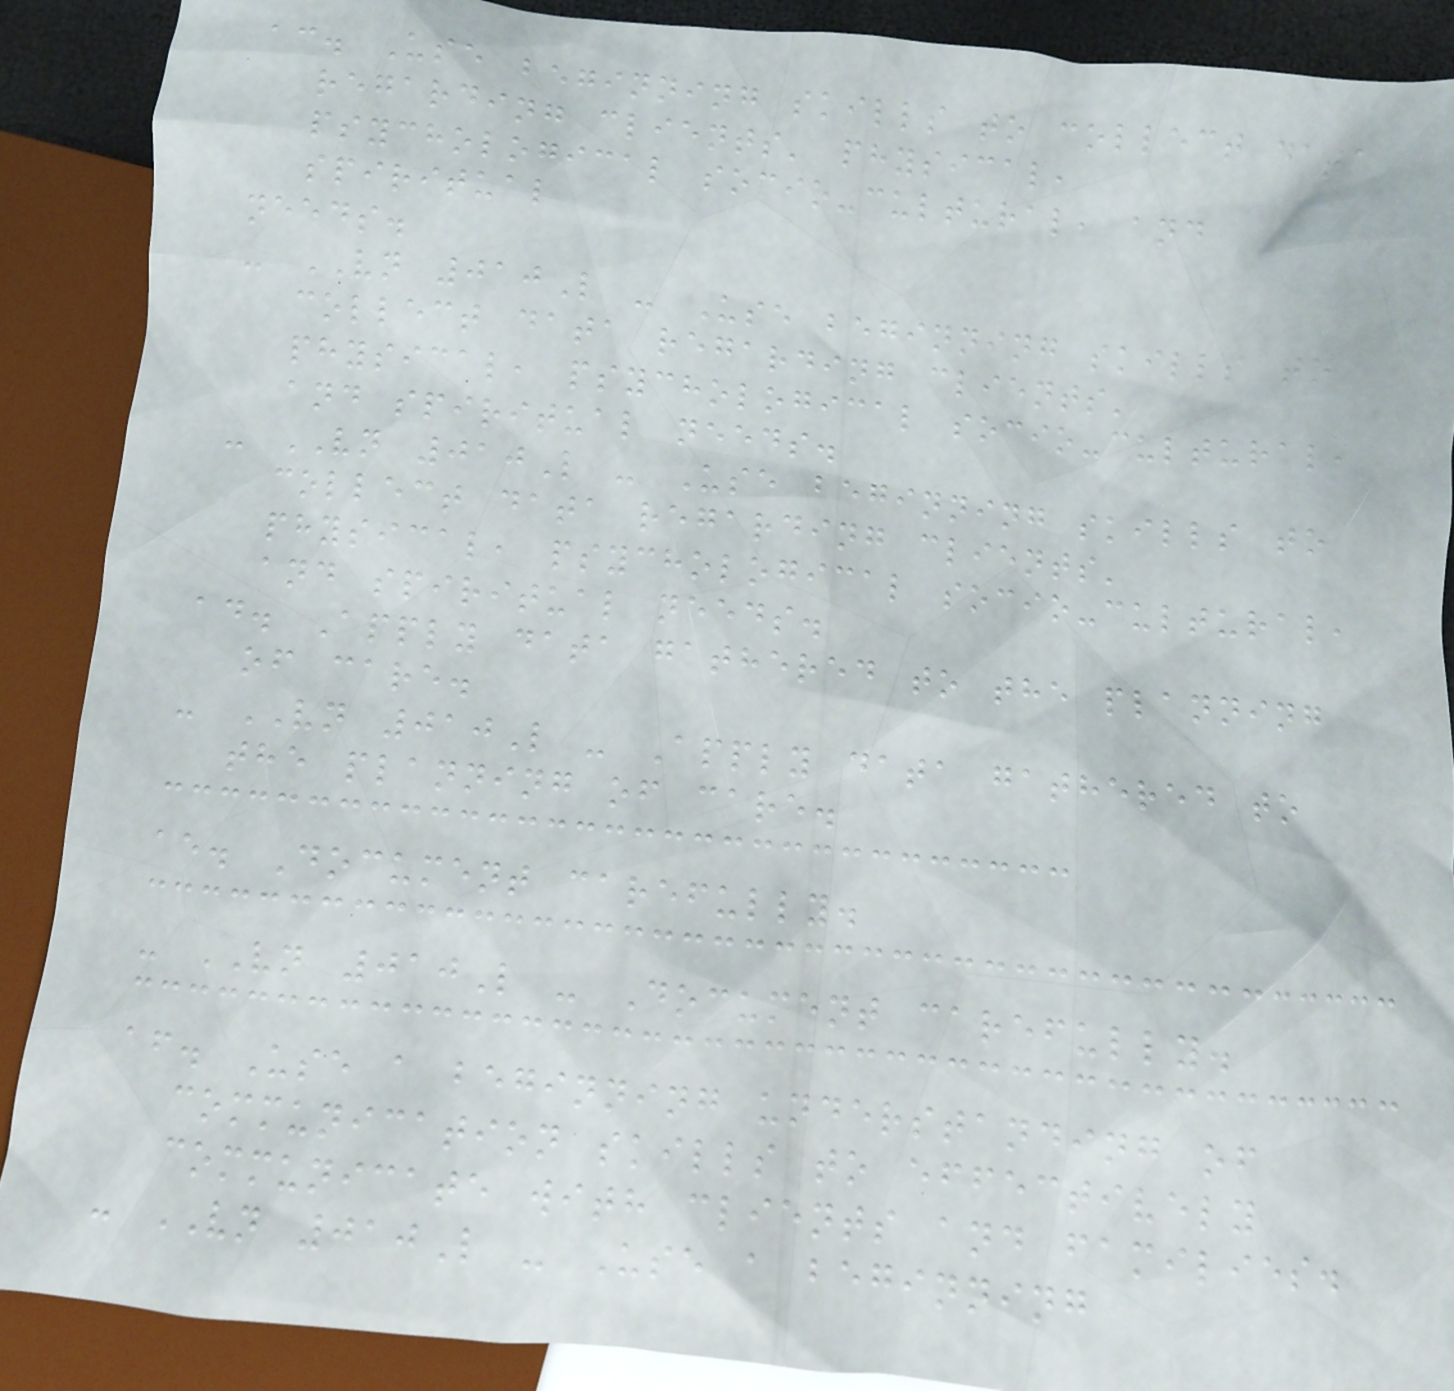ac. Use beginning skills to collect data
regarding clients' physical,
psychological socio-cultural, and
spiritual
needs.
- VN 010L - Use beginning skills to
collect data regarding clients'
physical, psychological socio-cultural,
and spiritual needs.
- VN 010L - Use beginning skills to
collect data regarding clients'
physical, psychological socio-cultural,
and spiritual needs.
ad. Apply data gathered to the planning
of care.
- VN 010L - Apply data gathered to
the planning of care.
ae. Document carefully.
- VN 010L - Document carefully.
af. Use a beginning understanding of
communication skills to effectively
communicate with clients and families.
- VN 010L - Use a beginning
